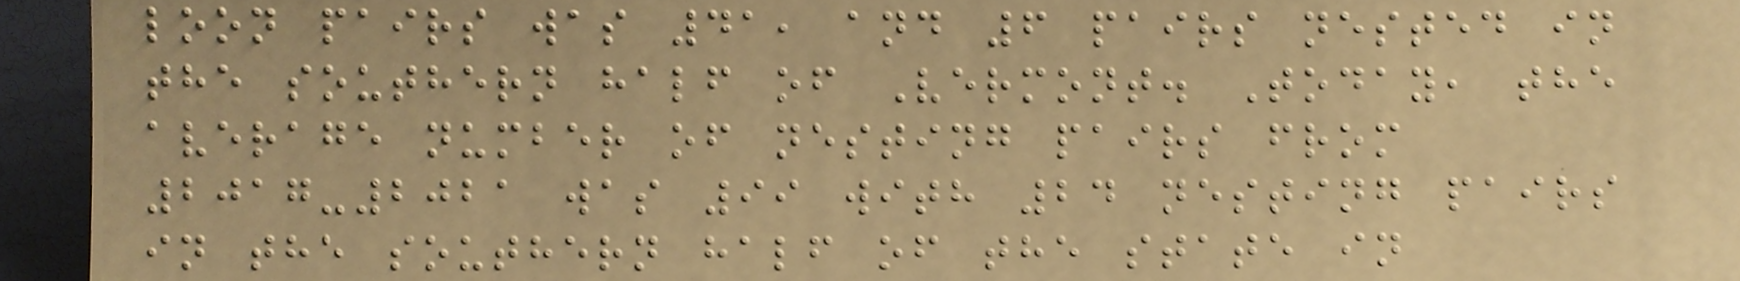loon pairs was 41, and 6 pairs nested in
the southern half of Vermont. Today, the
average number of nesting pairs from
2017-2021 was 99 with 24 nesting pairs
in the southern half of the state in
